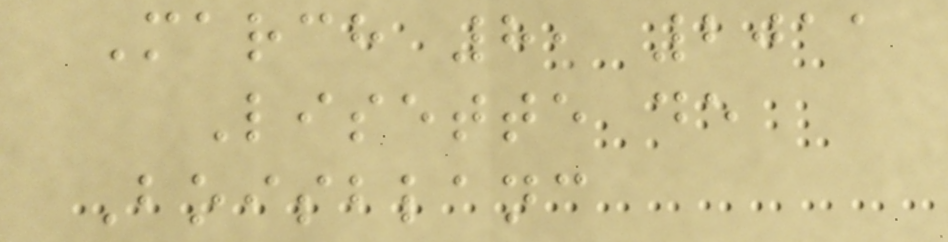March 8, 2011
Lisette de
Boisblanc
